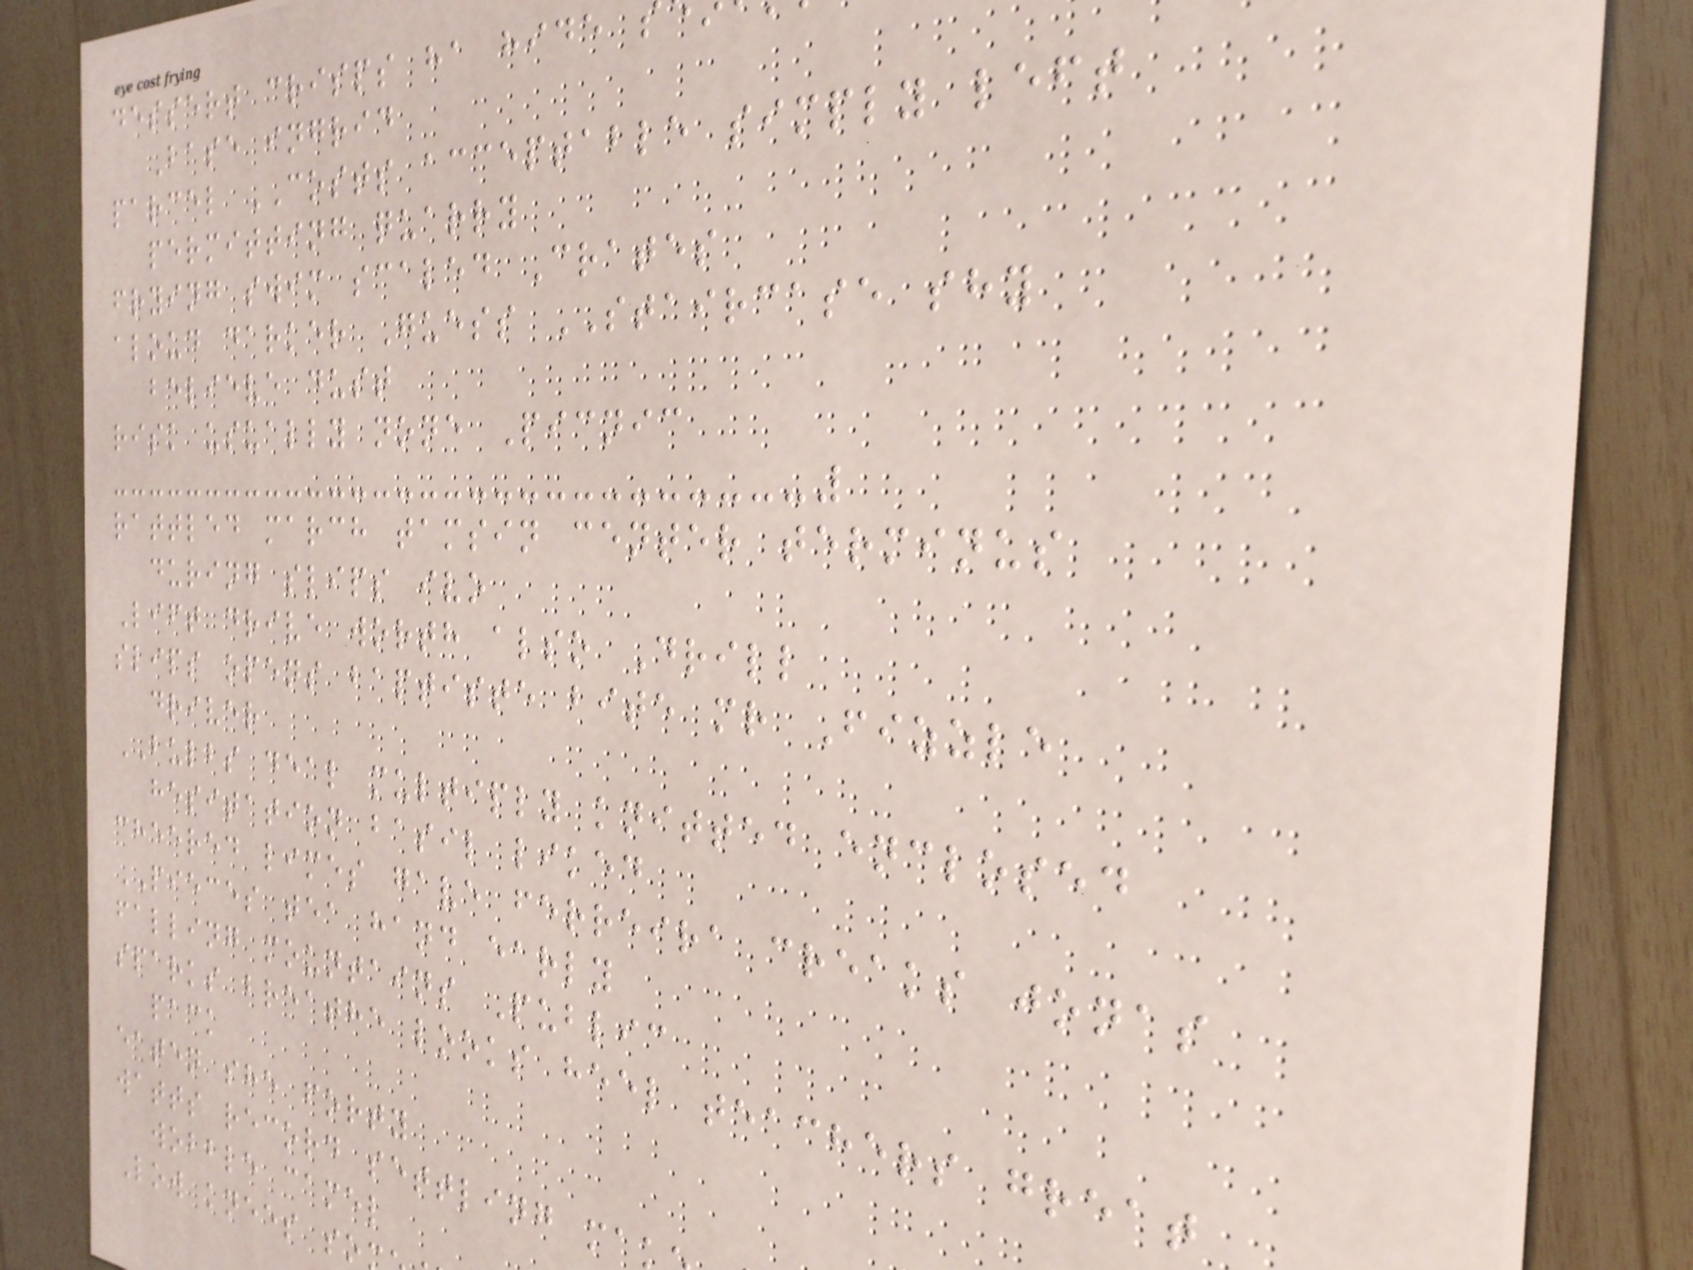dessert crisps ha hide
Base ingrid
parcel COSTS acceptable simply left
permitting quarry
frying swim scaled Crates
aloud darker Guess STAIRCASE shy
believe dust
risk usually none Picnic
rattled march tamsin center terminus
during slips ivo
Lift drive worth also Drill
slips opens baptiste bite mr Fizzle
driver
BULBS deal multiply knitted enclosed
hesitation basil liked
cheered limes gave ferreira creaks jonas
PIECES tea hand early
falling mountains Public
sparks breathe looks heel teachers great
pack
eaten she forty
watts record settling ma
wobble camel
Low knees so
